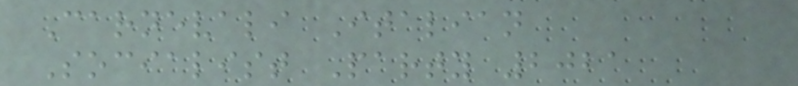Carnevali Italian
Socialist Party 2021
